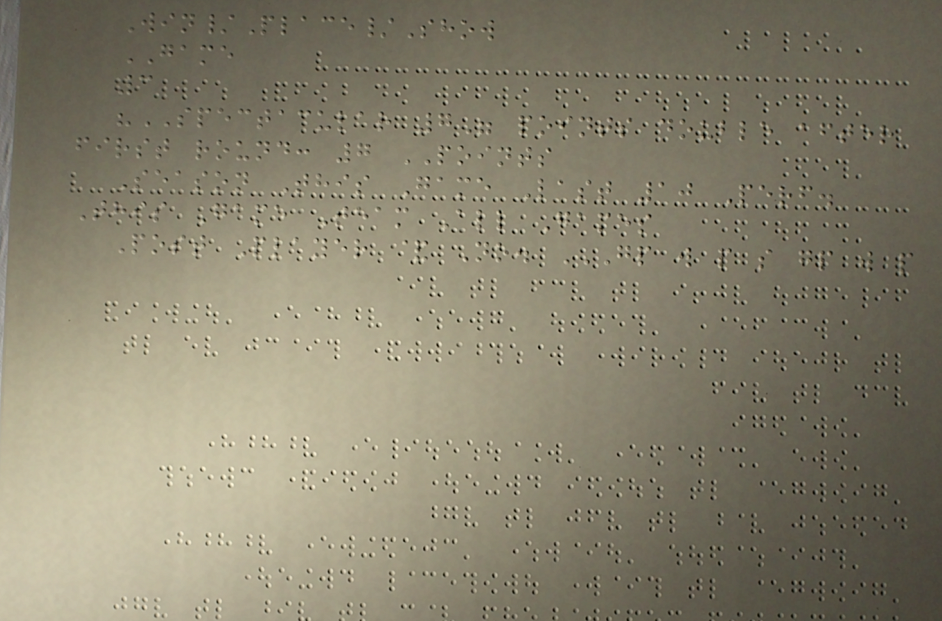Win/Place/Show
GAME
3
"SPECTACULAR 7" points double after
first round: 7 POINTS
Season This Game Last 10 Perf.
This Game Team All Games
Post Player & No. GP W P S GP W P
